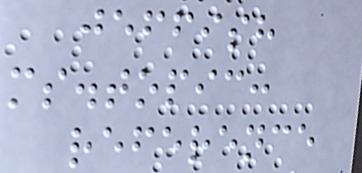jeffish
ms.topic:
reference
